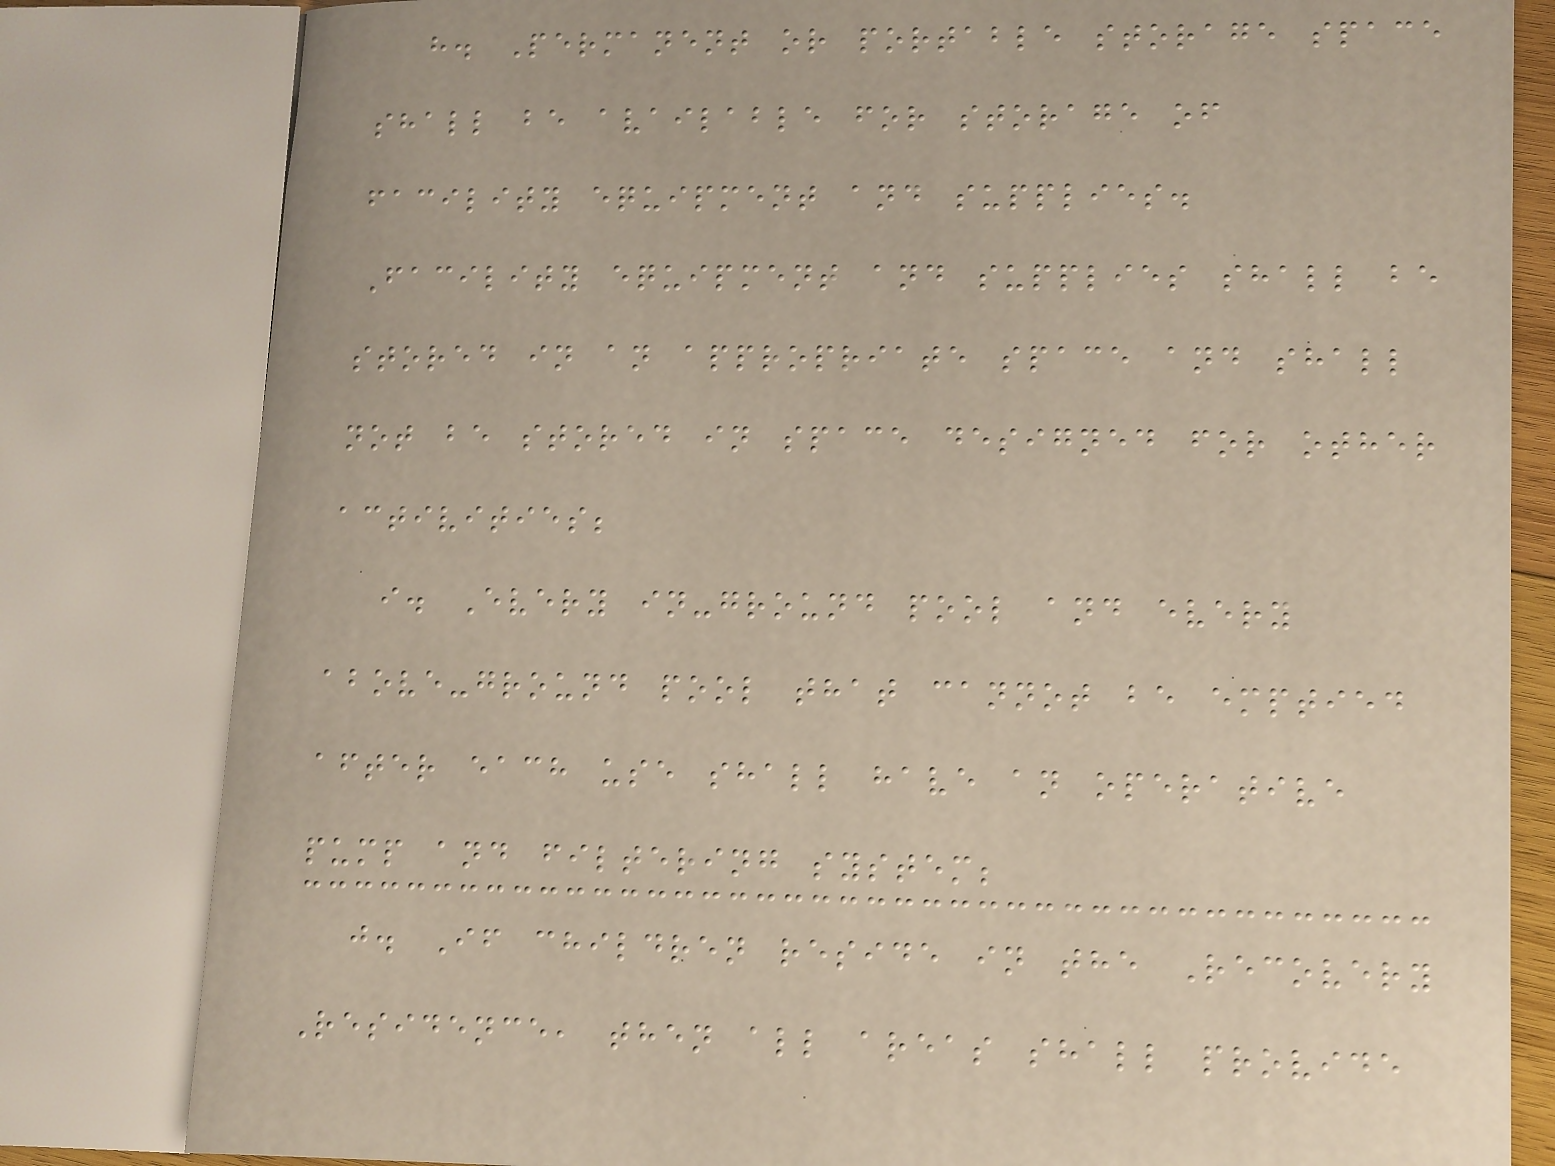h. Permanent or portable storage space
shall be available for storage of
facility equipment and supplies.
Facility equipment and supplies shall be
stored in an appropriate space and shall
not be stored in space designed for other
activities;
i. Every in-ground pool and every
above-ground pool that cannot be emptied
after each use shall have an operative
pump and filtering system;
j. If children reside in the Recovery
Residence, then all areas shall provide
